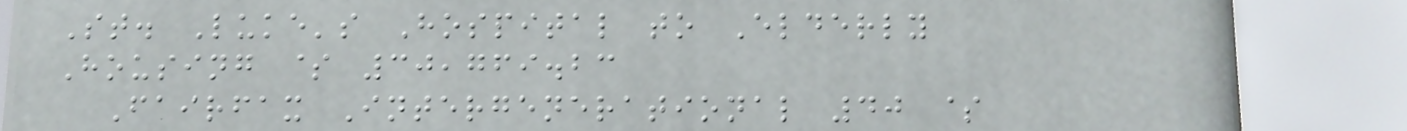St. Luke's Hospital to Elderly
Housing $ 30,769.23
Fairfax Intergenerational 40 $
